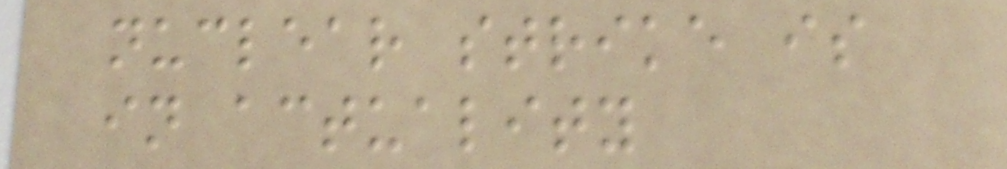nuclear strike is
in actuality
